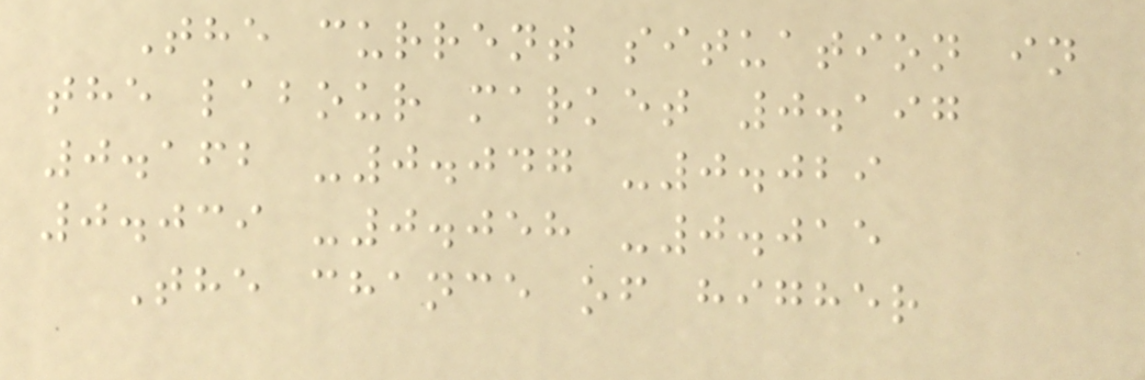The current situation in
the labour market 0.197
0.162 -0.047 -0.029
0.039 -0.058 -0.015
The chance of higher
